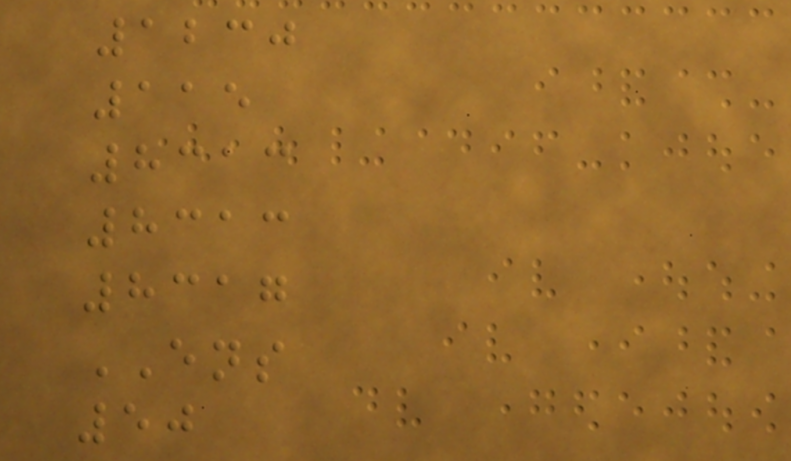1230
115
8313
8313
8317
ENS
50
